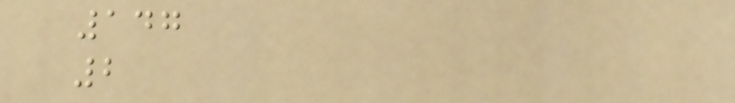147
2
